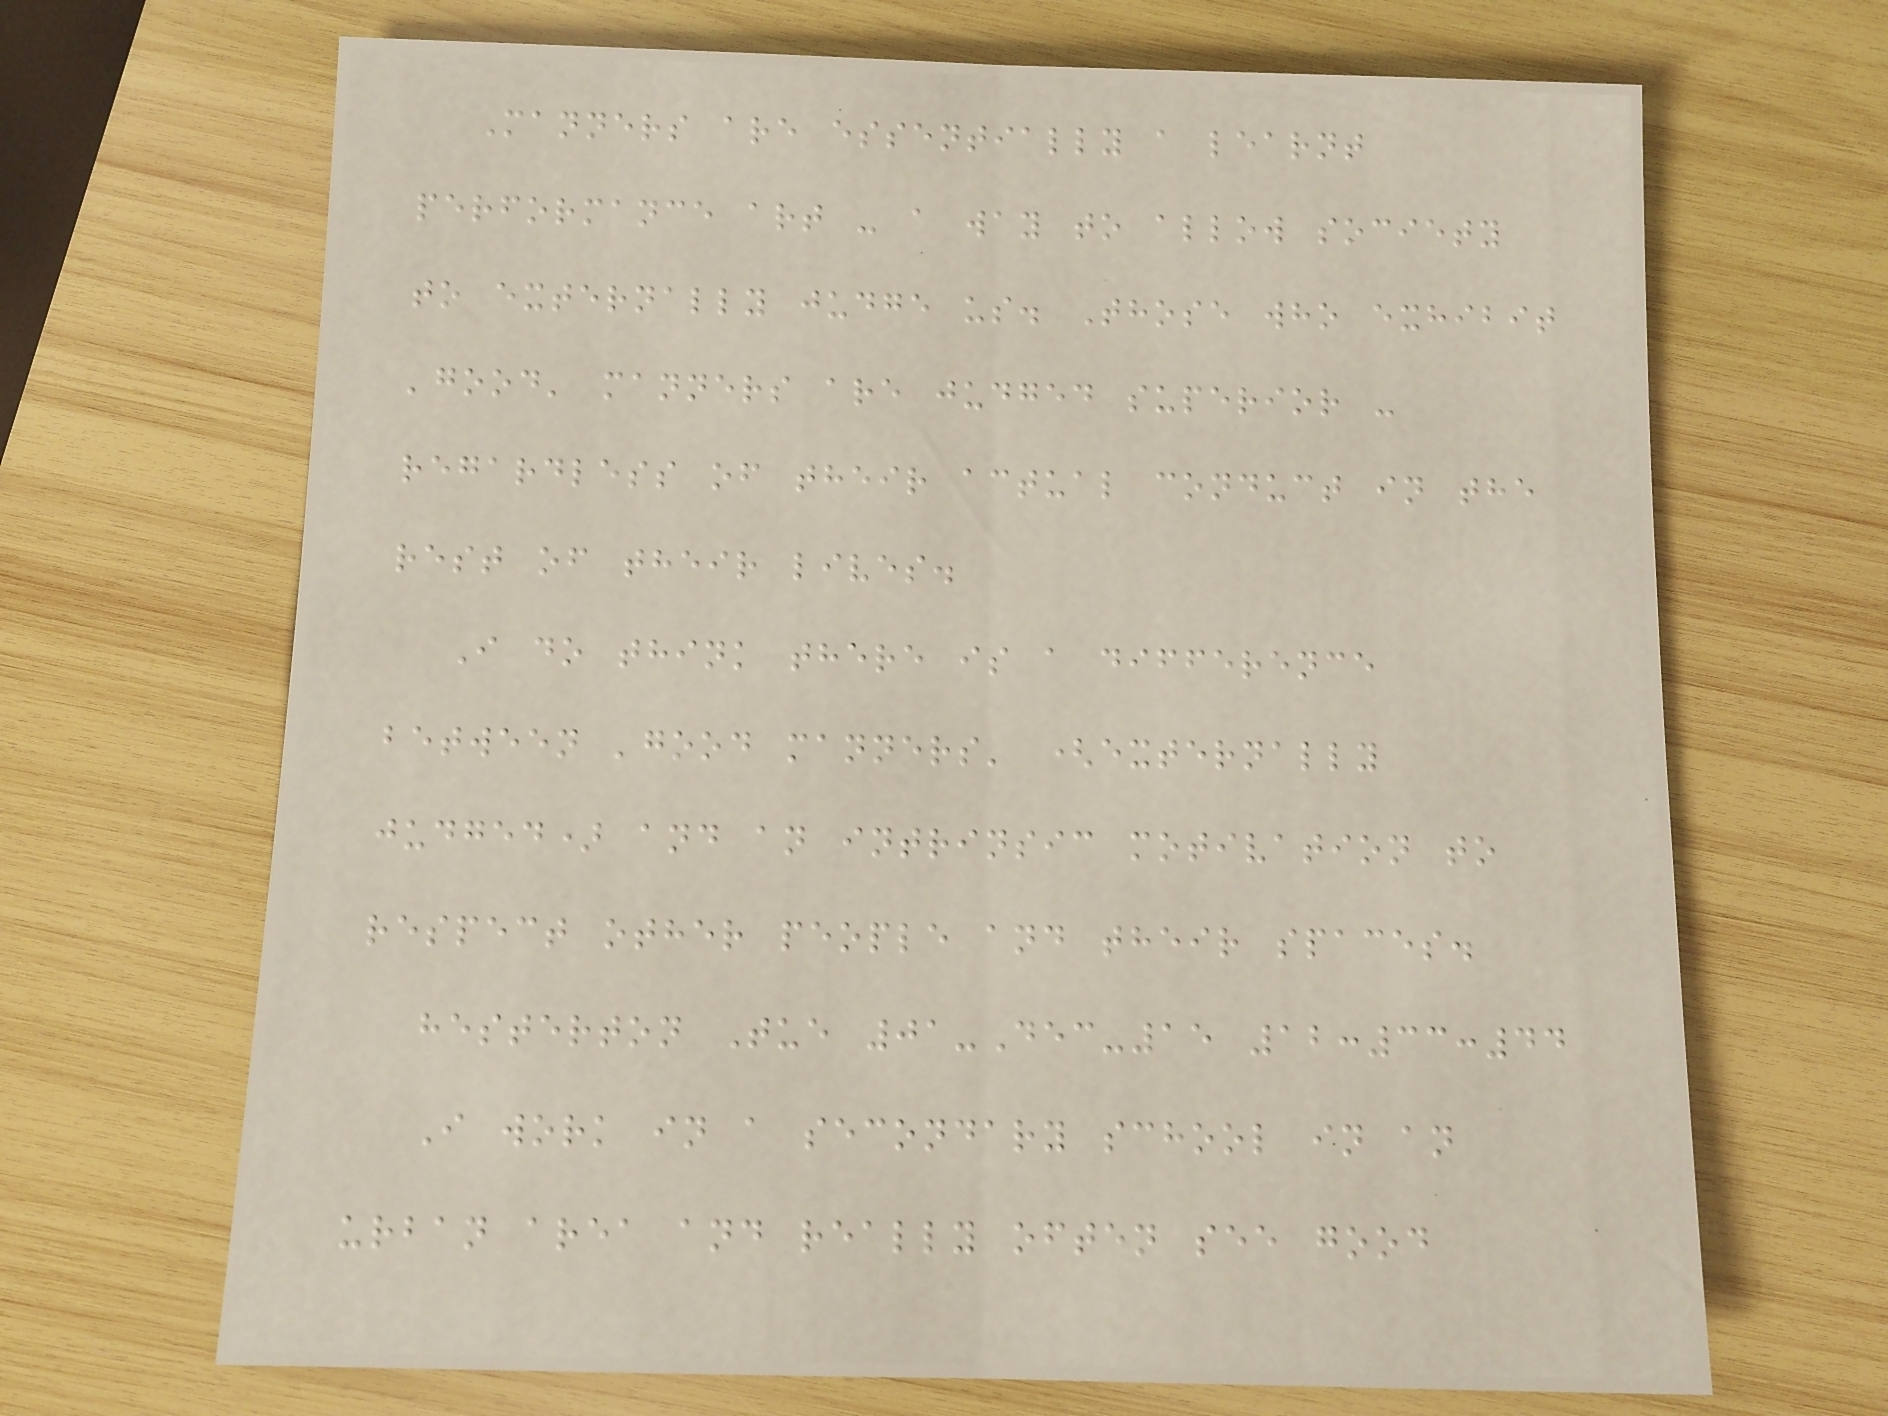Manners are essentially a learnt
performance art - a way to allow society
to externally judge us. Those who exhibit
'good' manners are judged superior -
regardless of their actual conduct in the
rest of their lives.
I do think there is a difference
between 'good manners' (externally
judged) and an intrinsic motivation to
respect other people and their spaces.
hesterton Tue 01-Dec-15 12:33:44
I work in a secondary school in an
urban area and really often see good
